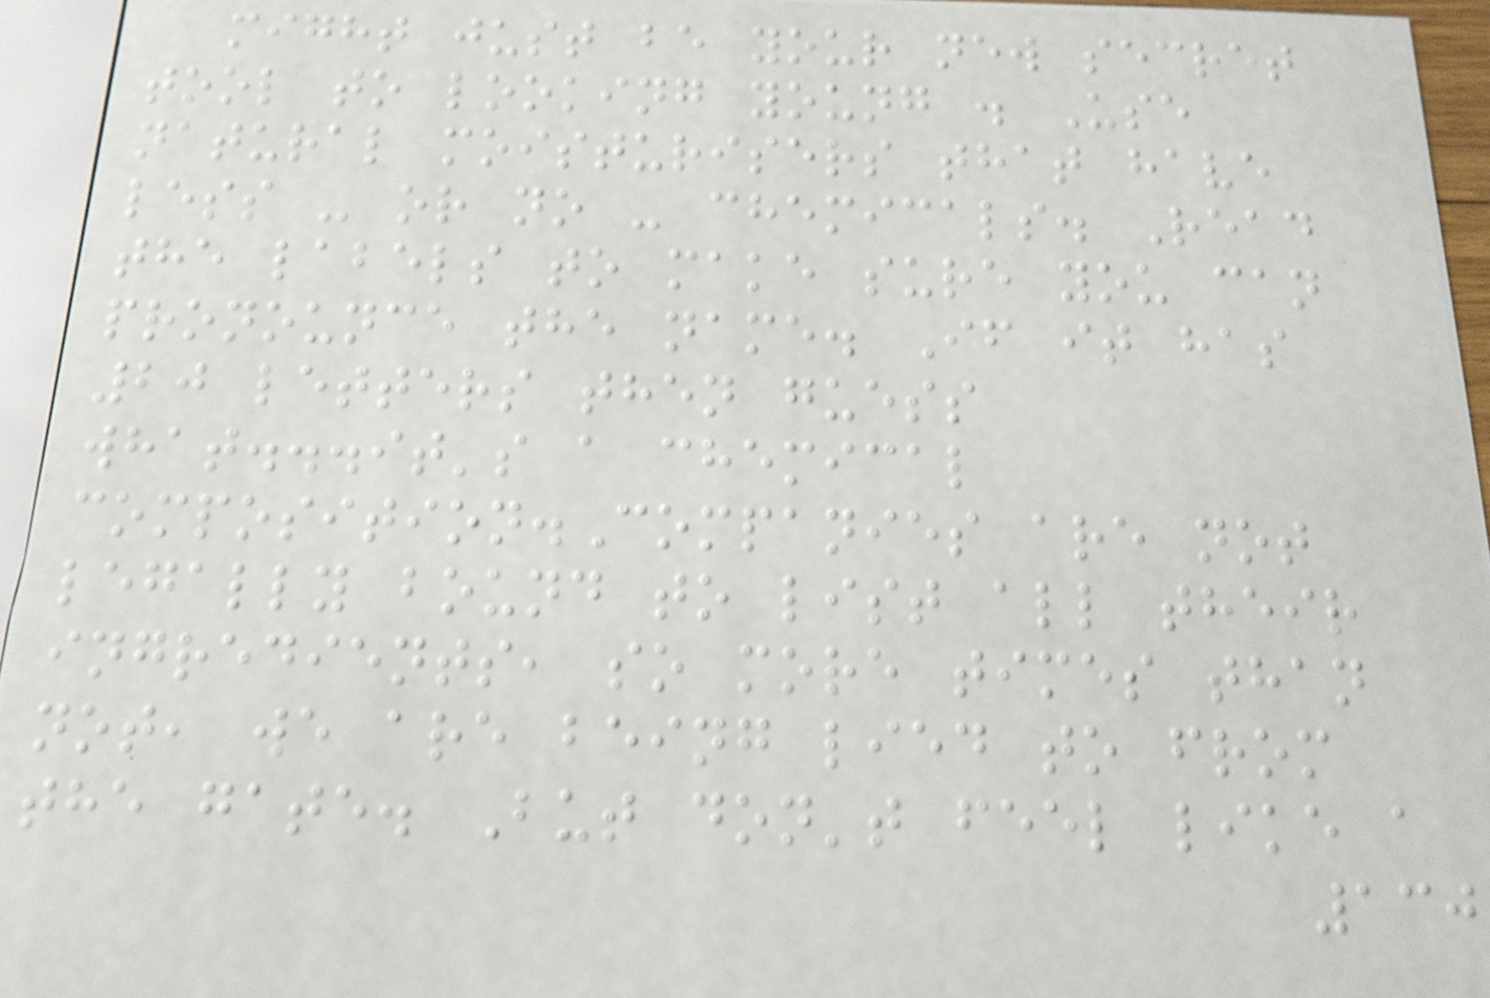might just be your new secret
tool to looking young . Use
natural moisturisers that have
less - or no - chemicals. Read
the labels to make sure you can
pronounce the name. If it has
20 letters then guess
what...it's a chemical
composition.Companies are not
legally bound to list all their
ingredients, so more times than
not, we are being lied to from
the gate. But don't feel like a
130
